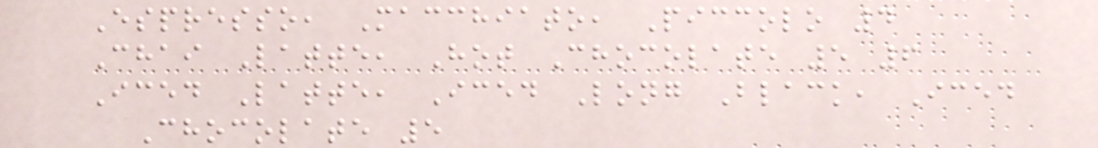Espresso, Macchiato, Piccolo 4
Chai Latte, Hot Chocolate 5 6
Iced Latte, Iced Long Black, Iced
Chocolate 5
